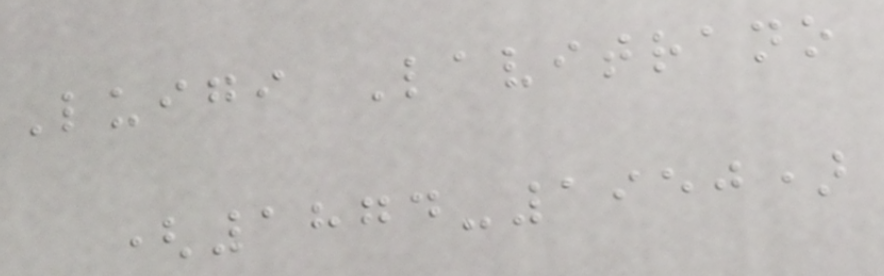Luigi Lavitrano
(1874-1950)
